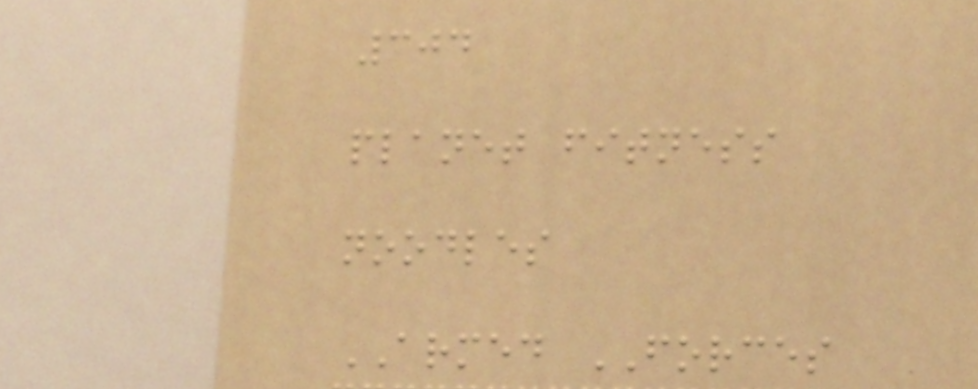304
planet fitness
noodles
ARMED FORCES
